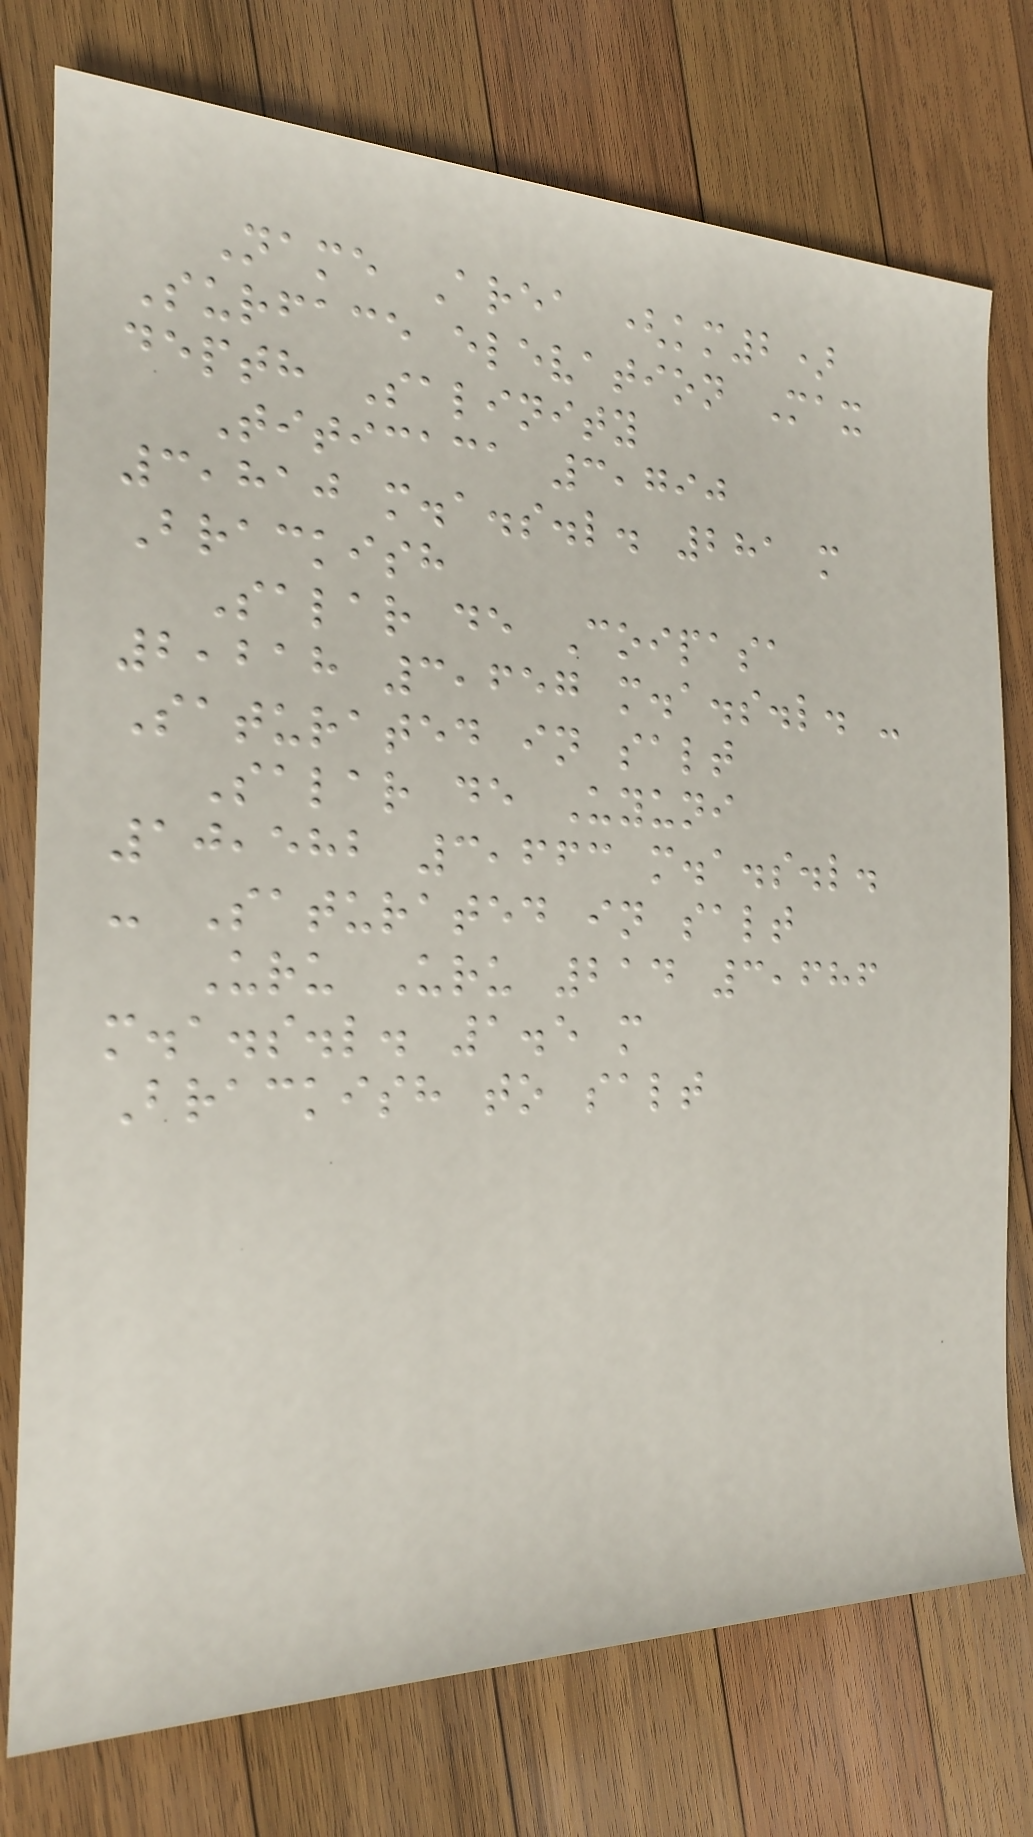Name Area (km2)
Surface elevation Max
depth Salinity
Titicaca 3,790
3,810 m.a.s.l. 281 m
Brackish
Salar de Coipasa
2,218 3,657 m.a.s.l. -
Saturated in salt
Salar de Uyuni
10,582 3,663 m.a.s.l.
- Saturated in salt
Uru Uru 214 3,686
m.a.s.l. 1.5 m
Brackish to salt
